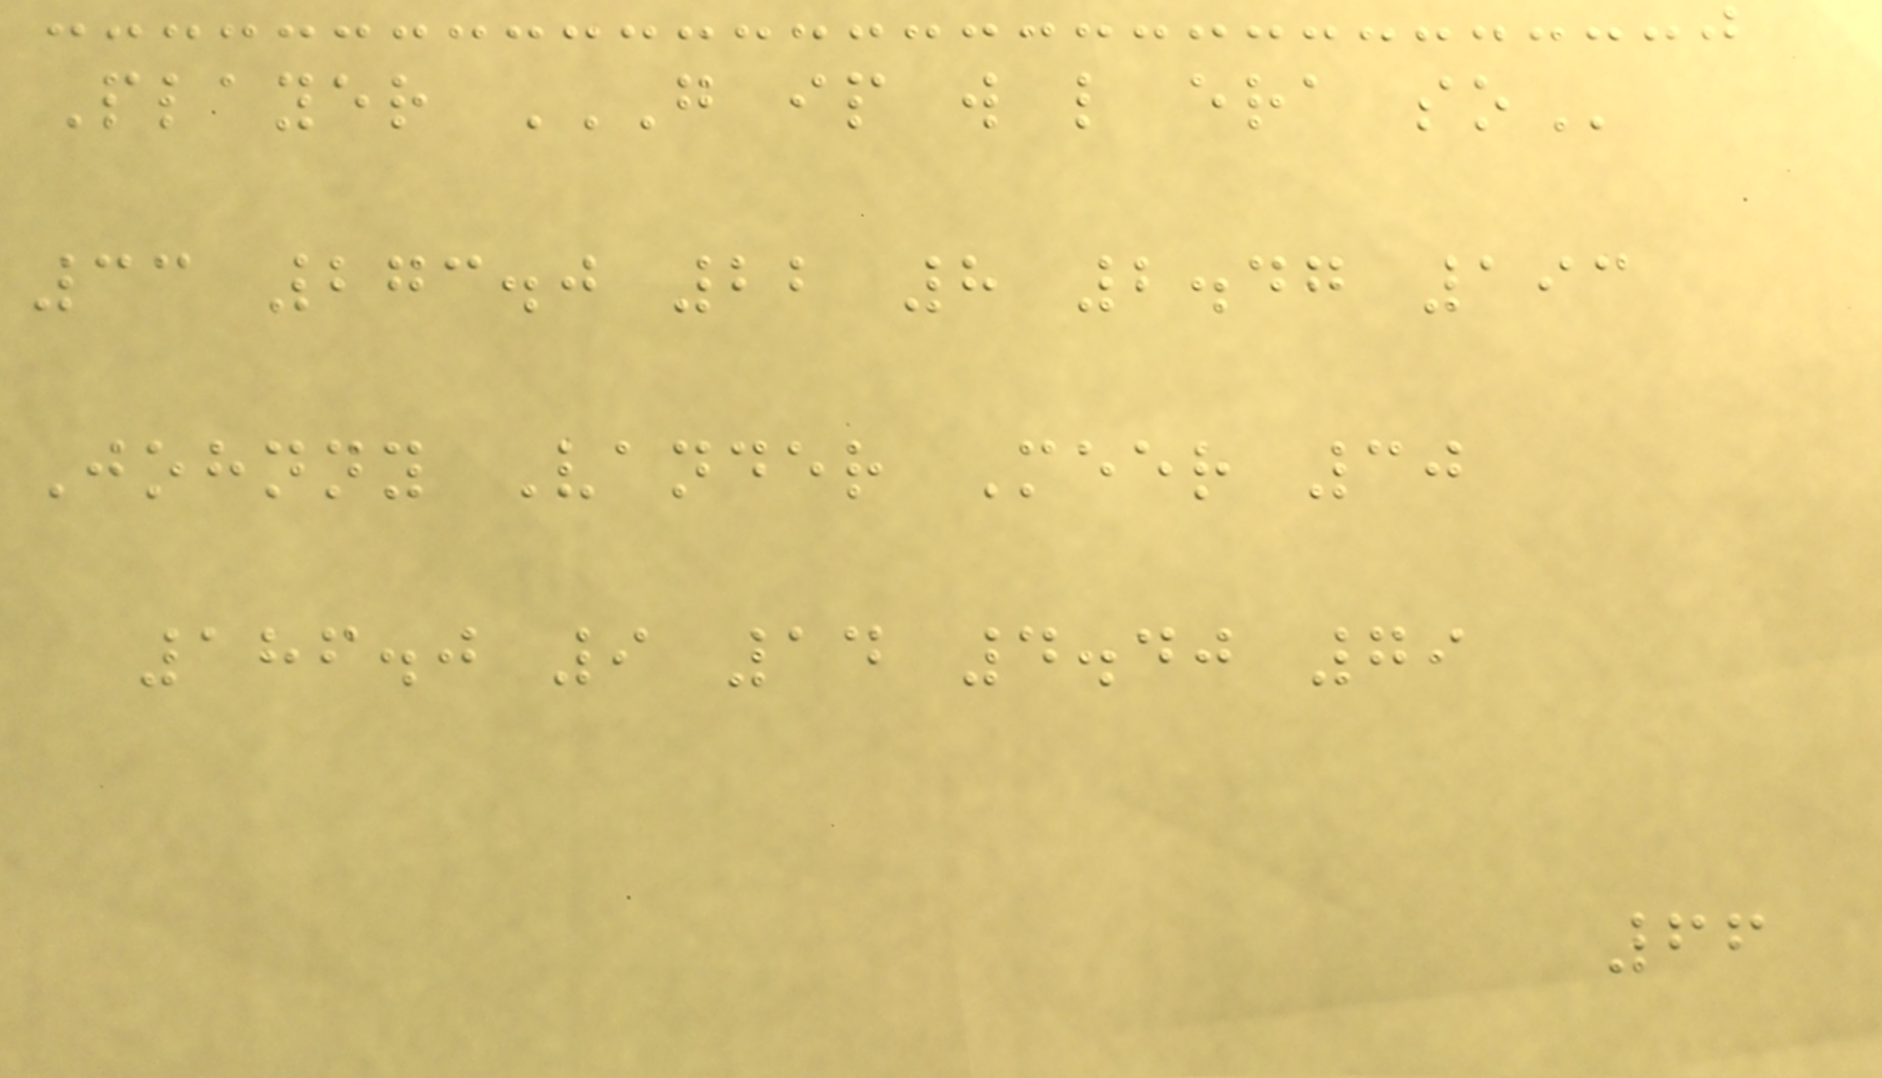Player G IP W L ERA SO
33 273.0 22 8 2.47 193
Johnny Vander Meer 30
186.0 9 14 4.40 79
66
